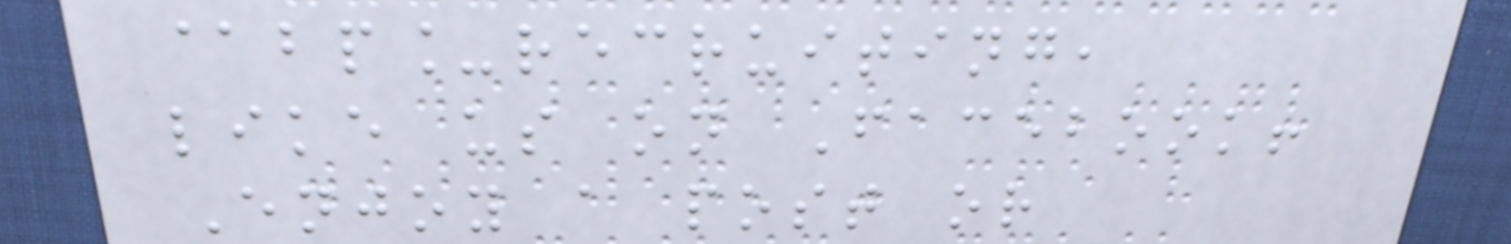@bp_recruiting,
like us on Facebook!
Enjoy a post or
